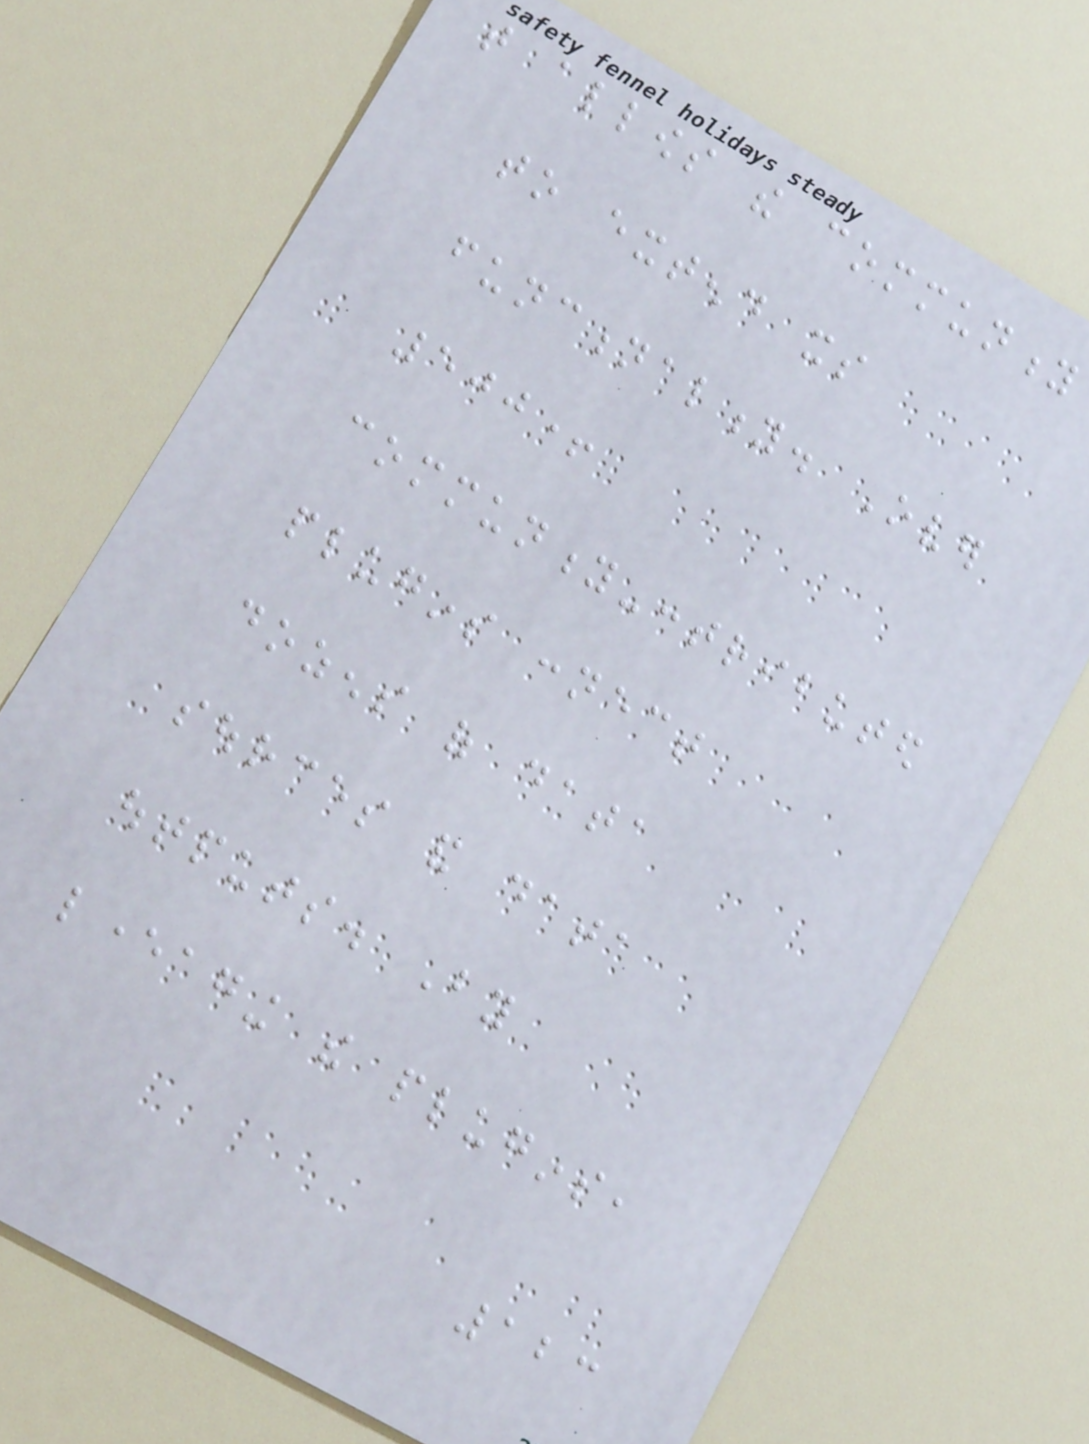that allows the community
to extend its
functionality. Over
500+
community-contributed
plugins connect
dozens of data
sources and data
outputs. By
leveraging the plugins,
123
